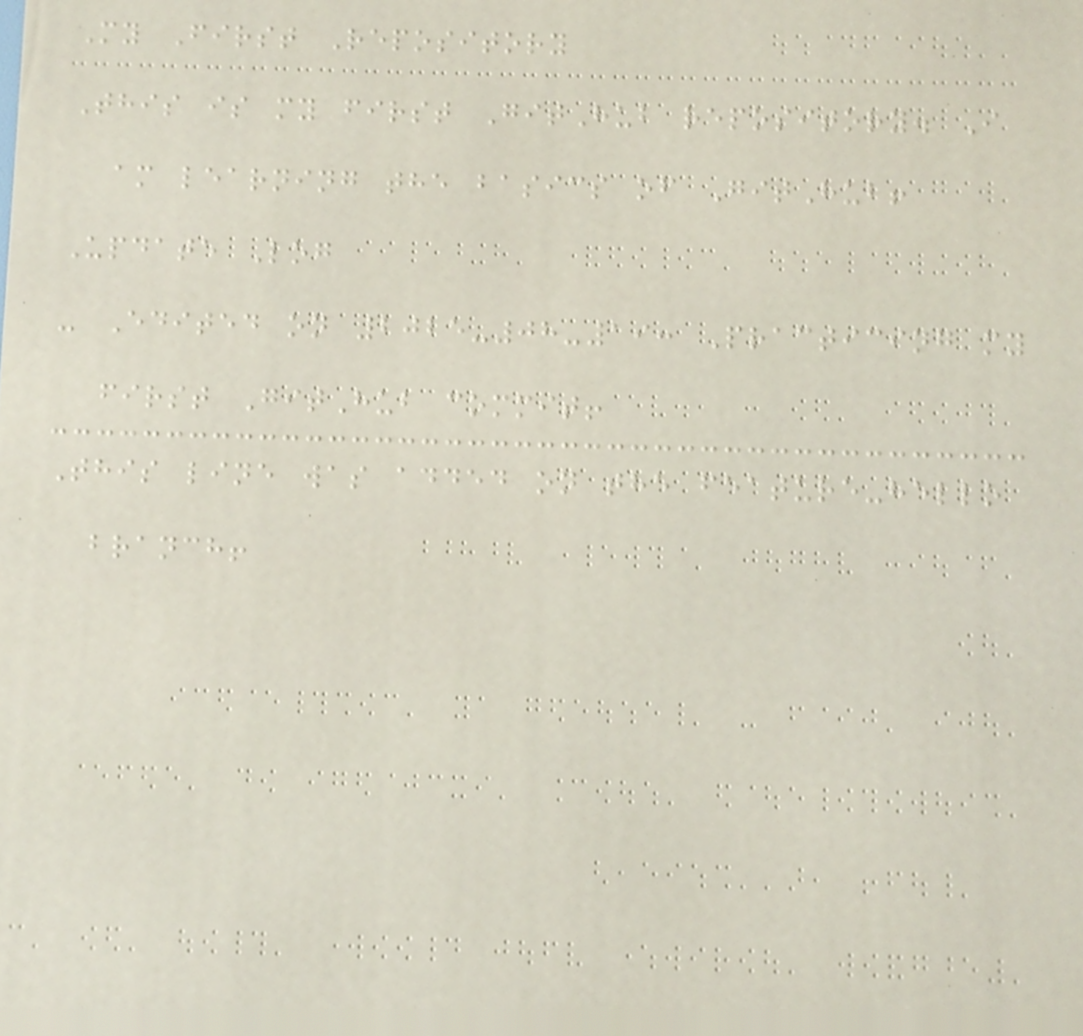My First Repository
This is my first GitHub repository. I
am learning the basics of GitHub!
Update Log
- Edited on 2025-08-19: Practicing my
first GitHub commit!
This line was added on the feature-hello
branch!
